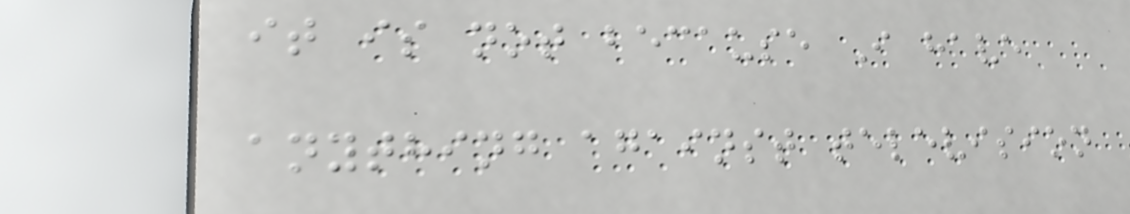it is not because I have
anything against television
